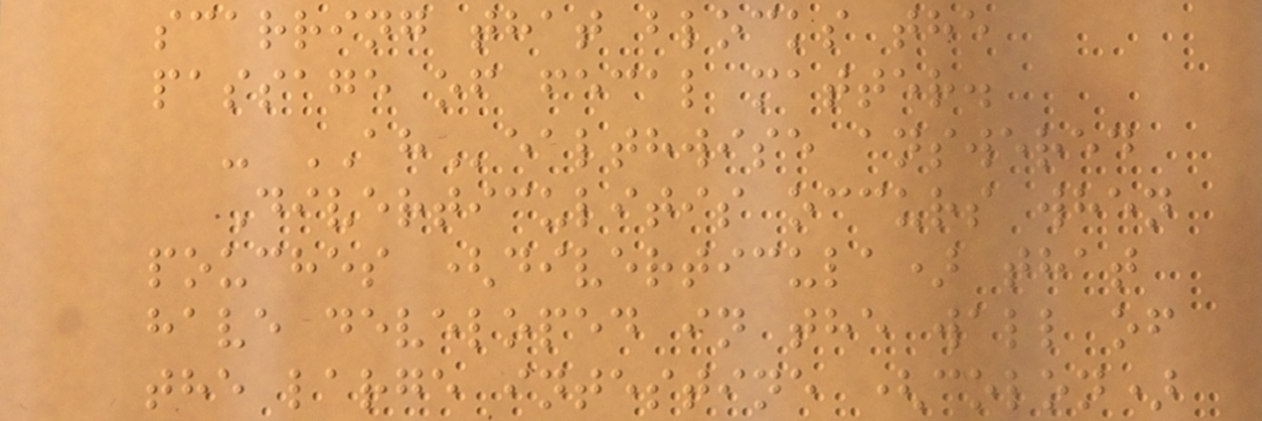scarring that blocks the
passage of fecal matter.
- AHealthwise answered
Diverticulitis occurs when
pouches (diverticula) that
have developed in the wall of
the large intestine (colon)
